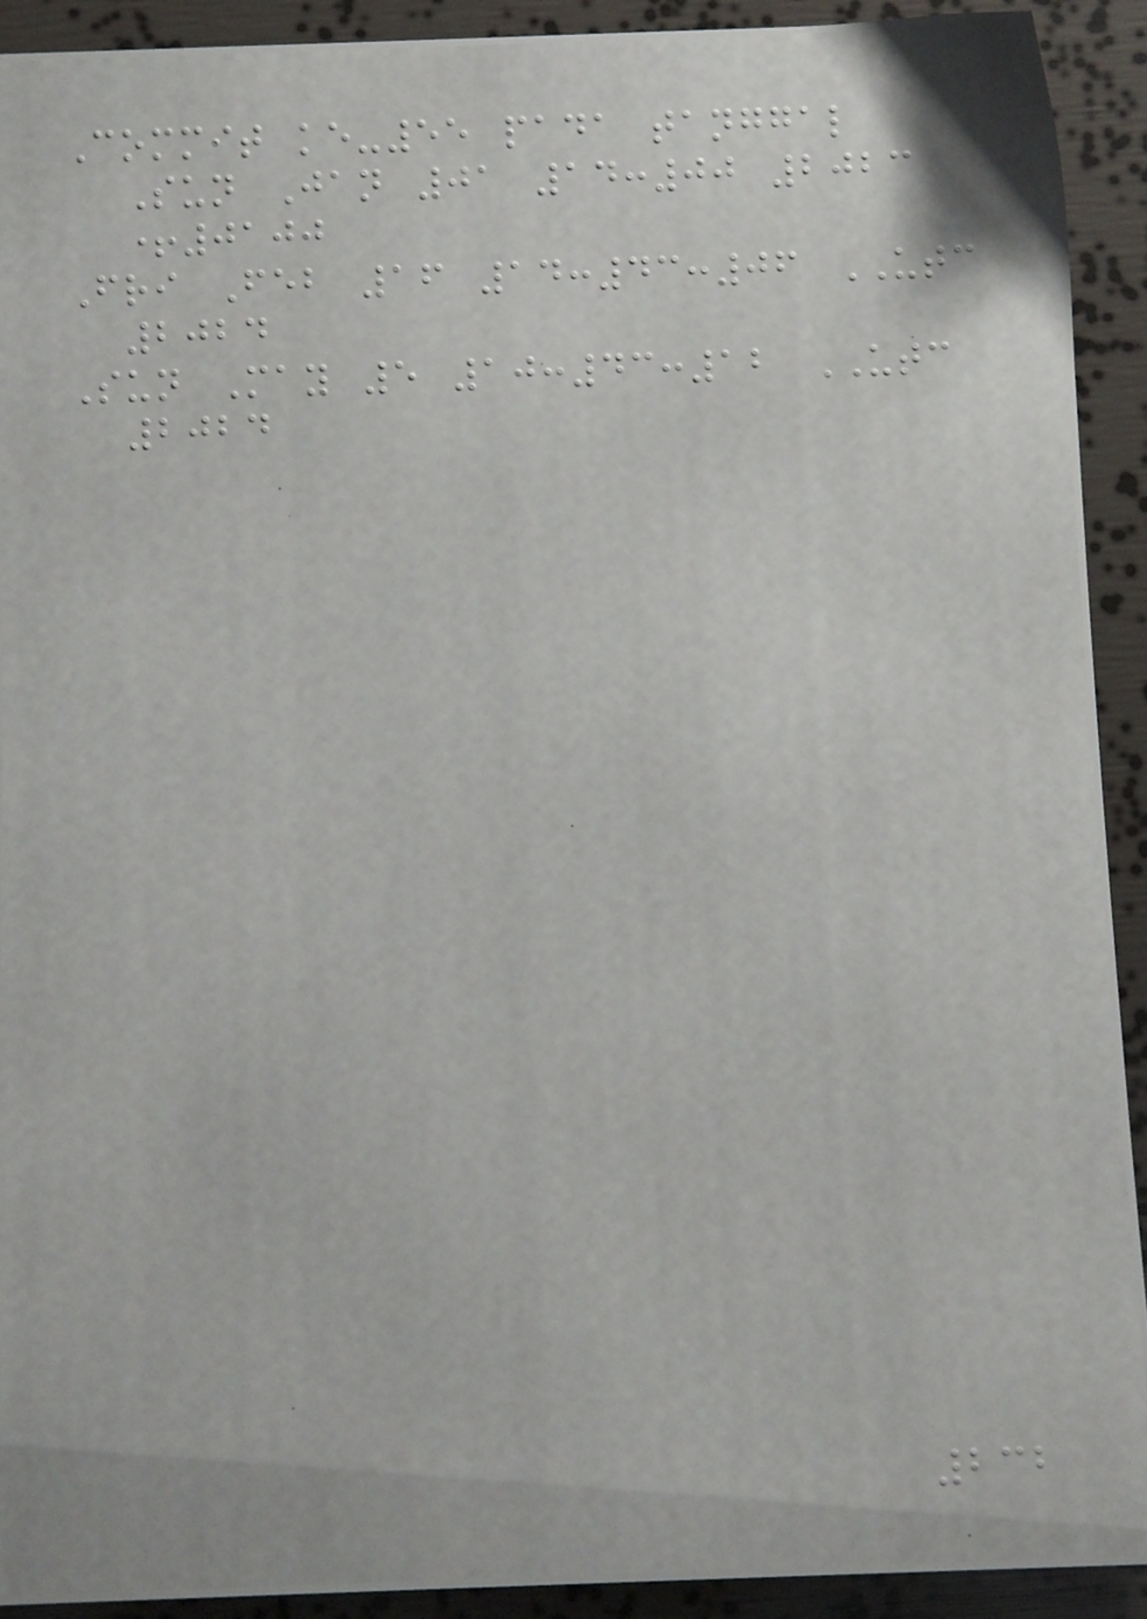Commit ke-55 pada tanggal
Sun Jan 01 14:00 2023
+0100
Fri Feb 16 14:43:06 UTC
2024
Sun May 5 10:43:12 UTC
2024
232
